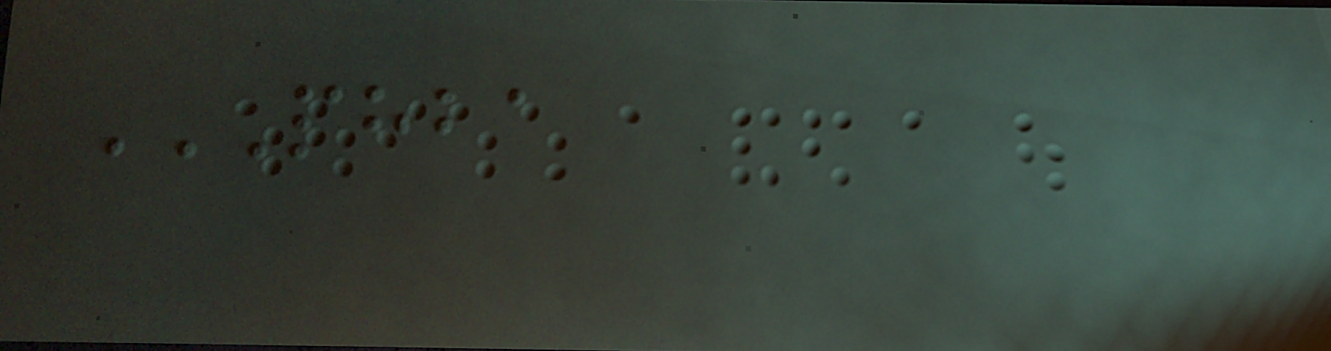PHBA
